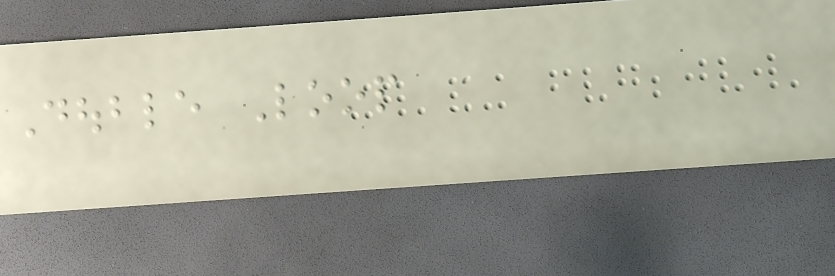Double Loop
